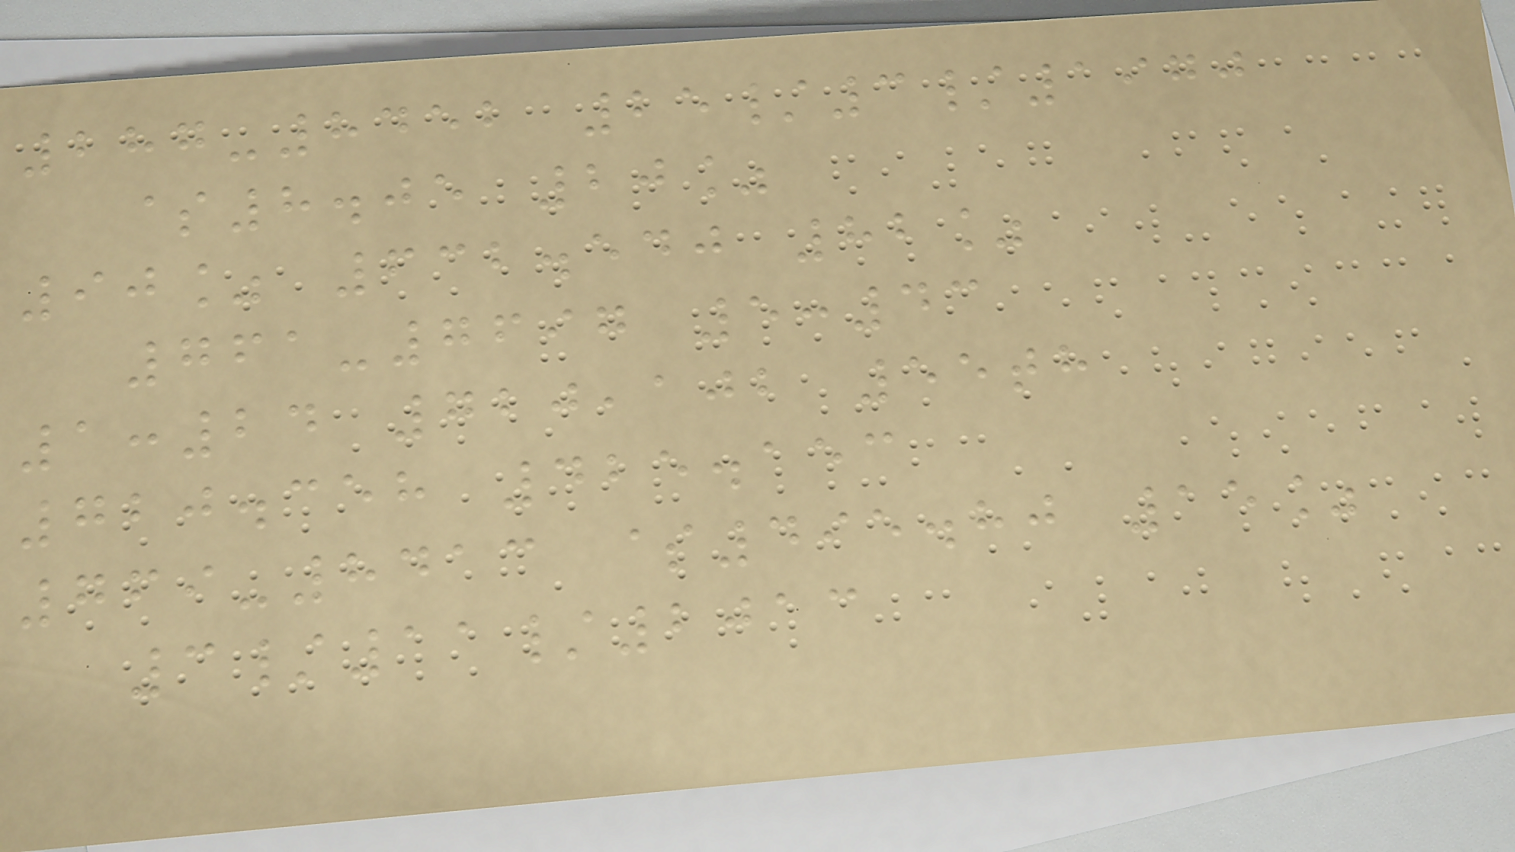287-8452 25/3/1970
$8.05 20%
90% 632.540 82%
761-7697 5:43
1:24 720,102 55th
720.358 425.153
769-8413 $495.80 15%
3/11/2013
